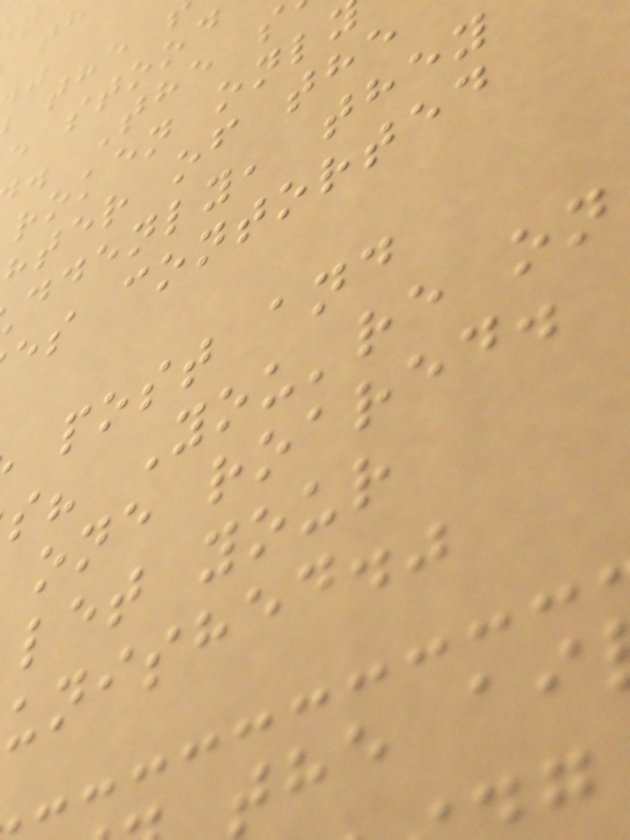e stood
. The s
roken onl
hter of the
ddenly, they
es contorted
post and
s? You're on
one roared.
let your
unished."
